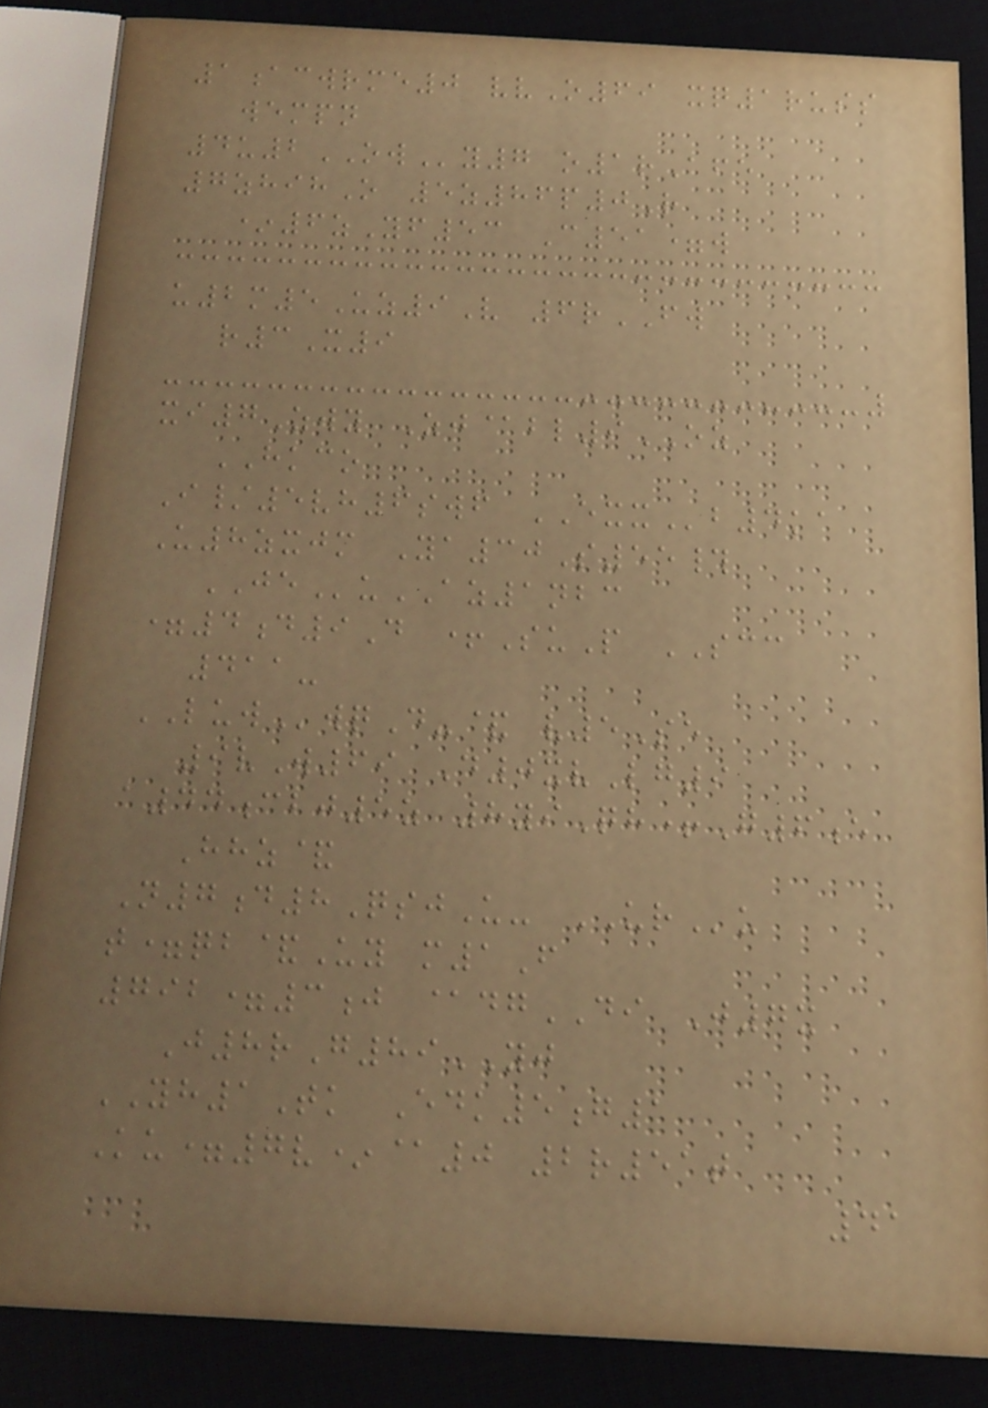1acwrme0 vvO69 xq1russ
wempn
4u2OWy7 o1rAfe
7zhihO 5z86p0R
*6zYf53 C51=w
u2m5Uz9V 6rFW
r3X9
xi7Zwy Zj@bl9OZ
HKCO
I/5vh6swf EXXb4ka
U8zxjm Ya30S55#
JEuAZ1nbc
=4d9D +SuP SCC
411-
LUWwqD-& v5Se
9vW69 D0xvLg9
a44cbj5z 8yiQh+G6e
Hhz&
N7d8QsjU- URu
t=qb&Uy m1F
792=3j @dgDI J7x
J8rG89YJ
YH1Tk Edk5g1
Ku=7v*@0 2r51t
41
